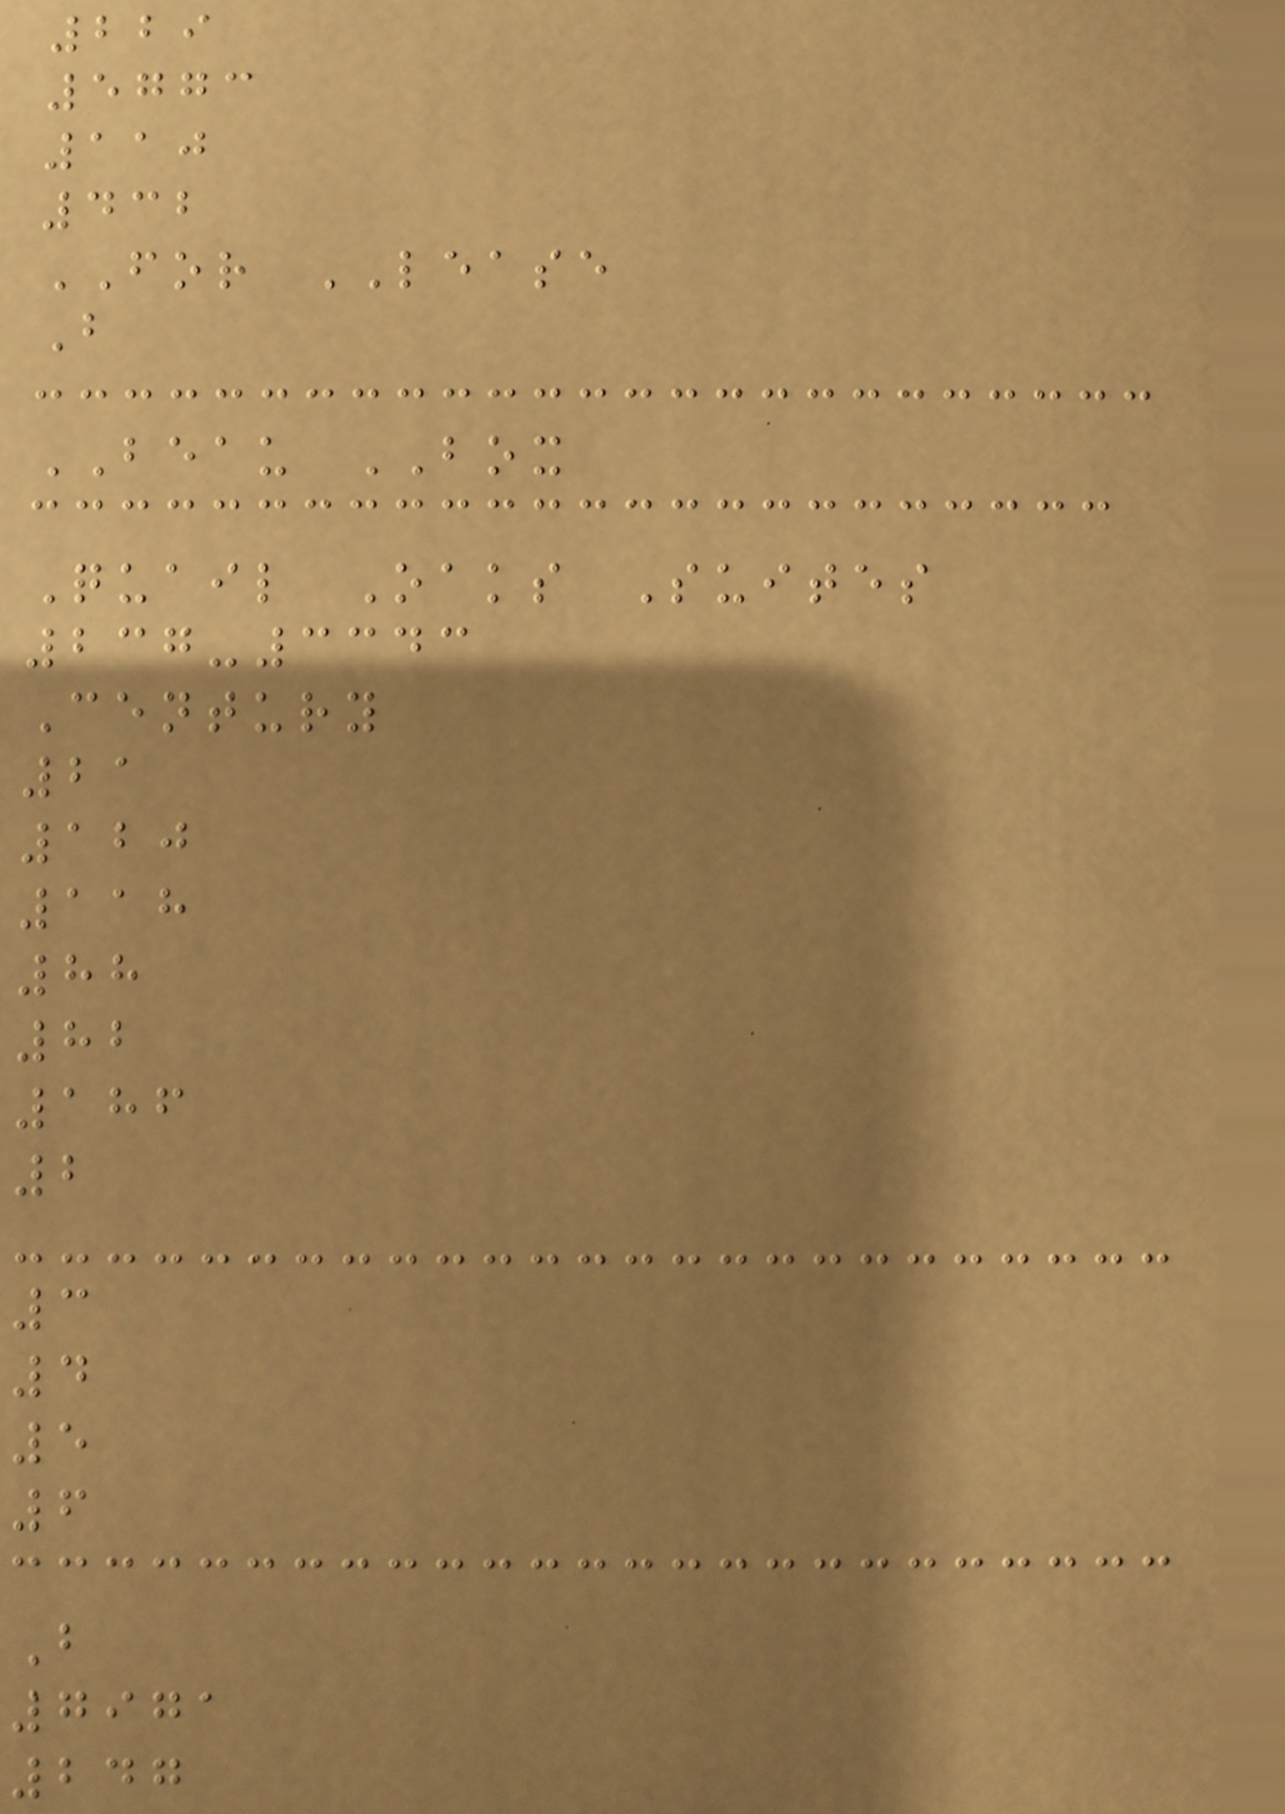229
5773
110
432
FOR LEASE
B
BEAU BOX
Quail Oaks Suites
237-3343
Century
21
120
118
88
82
186
2
3
4
5
6
B
7971
247
